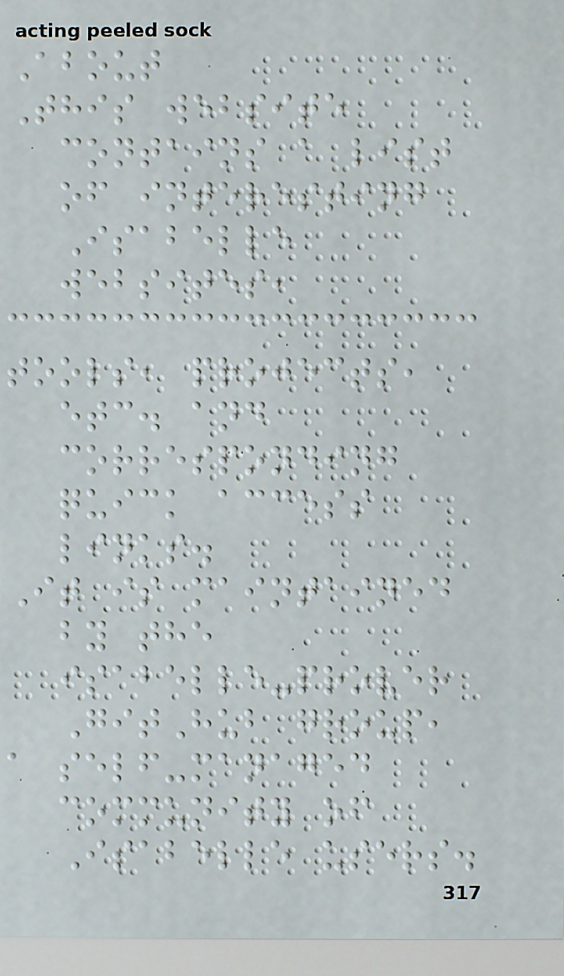About
This website
contains a list
of interesting
Isabelle
websites,
tools, projects,
etc. and
corresponding
quick access
links.
It is maintained
by the
isabelle-prover
GitHub group,
a self-managed
community of
Isabelle users.
